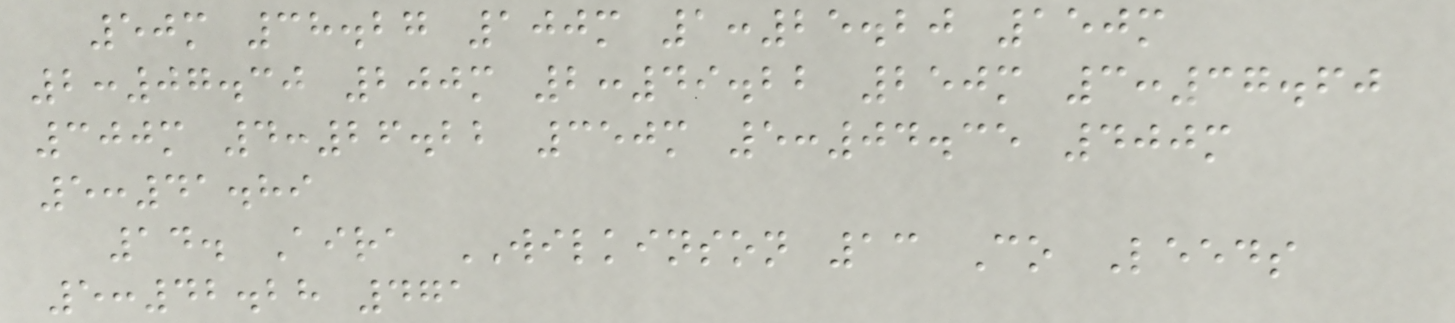50m 38.27 100m 1:25.20 150m
2:07.30 200m 2:49.22 250m 3:37.60
300m 4:26.22 350m 5:04.35 400m
5:41.89
14. Aira WILKINSON 13 Co Leeds
5:42.28 471
